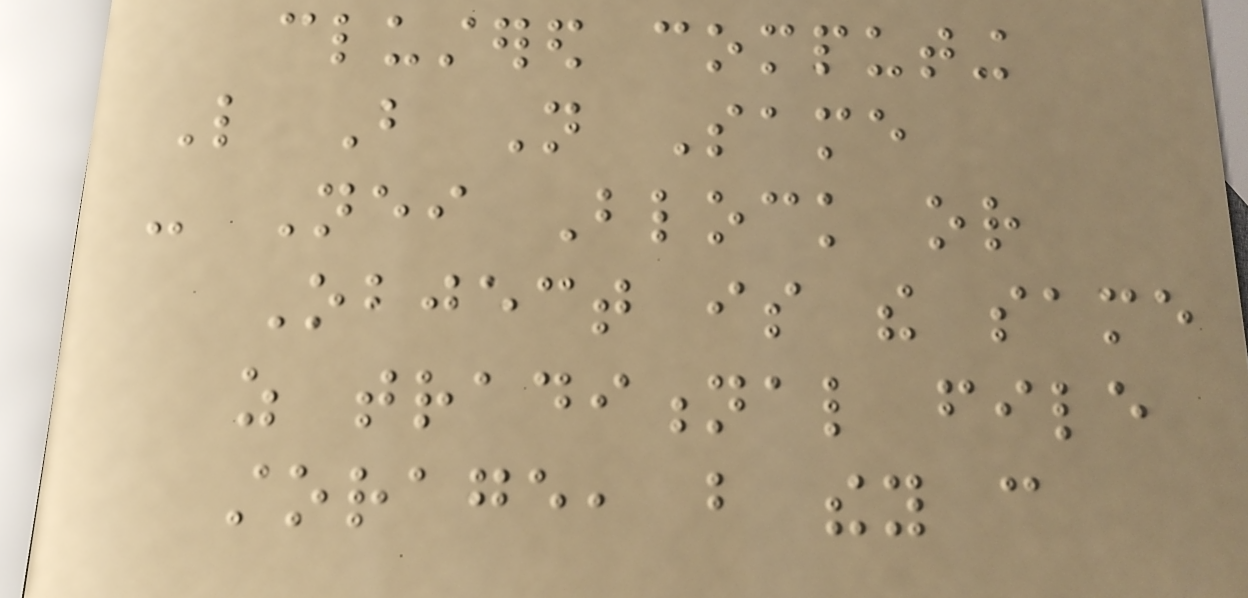clustered computing
Like But Not Same
- Neither Block or
Object is the same
as traditional file
storage, but they can
